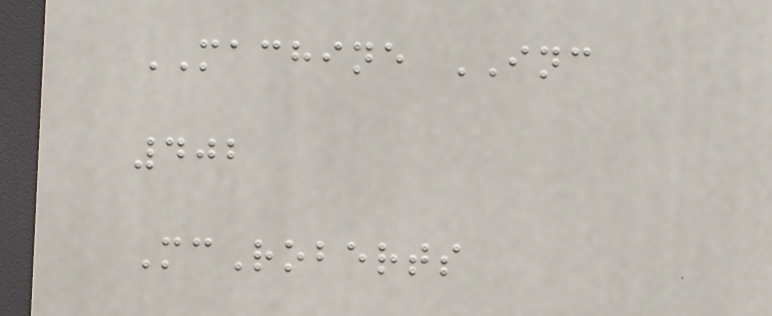MACHINE INC
402
McRoberts
